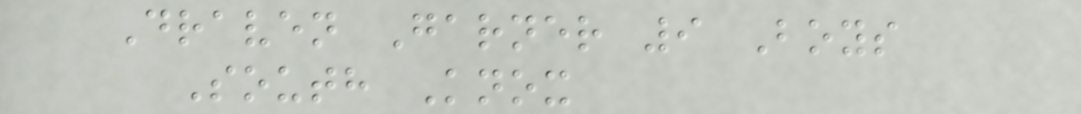Draven Garner 9 Boys
South Knox
